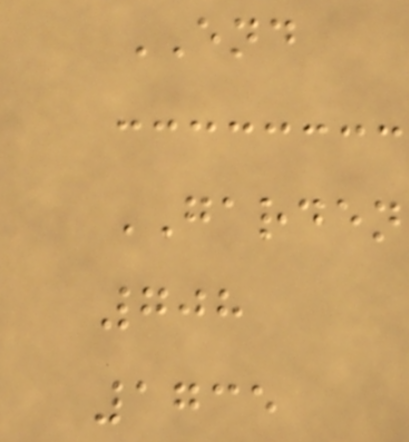END
GARDEN
708
1735
